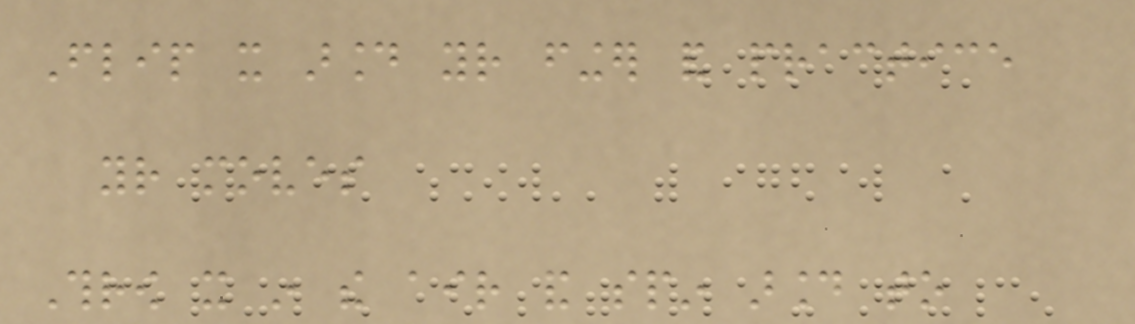Flip it around your finger and practice
your moves
Throw it in the air and spin around to
